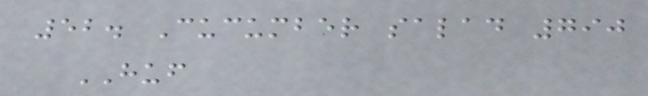52. Cucumber salad 790
HUF
